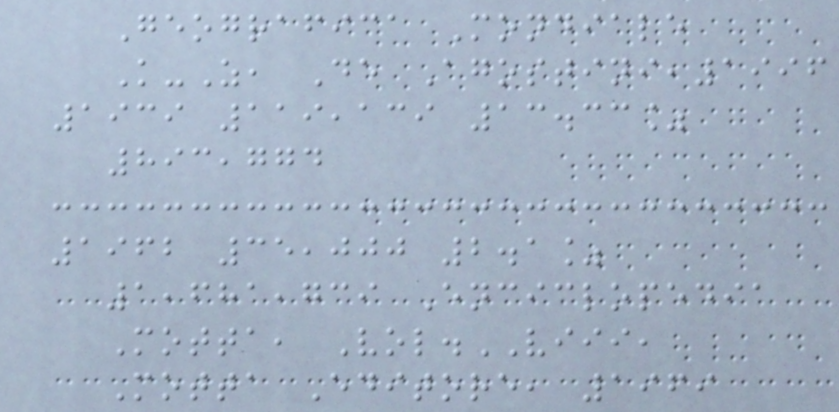Geografica Mondiale
K-Z, De Agostini,1996
1939 119,139 13.33%
893,774
1962 35,000 2.1%
1,681,739 Enciclopedia
Motta, Vol.VIII,
Motta Editore, 1969
